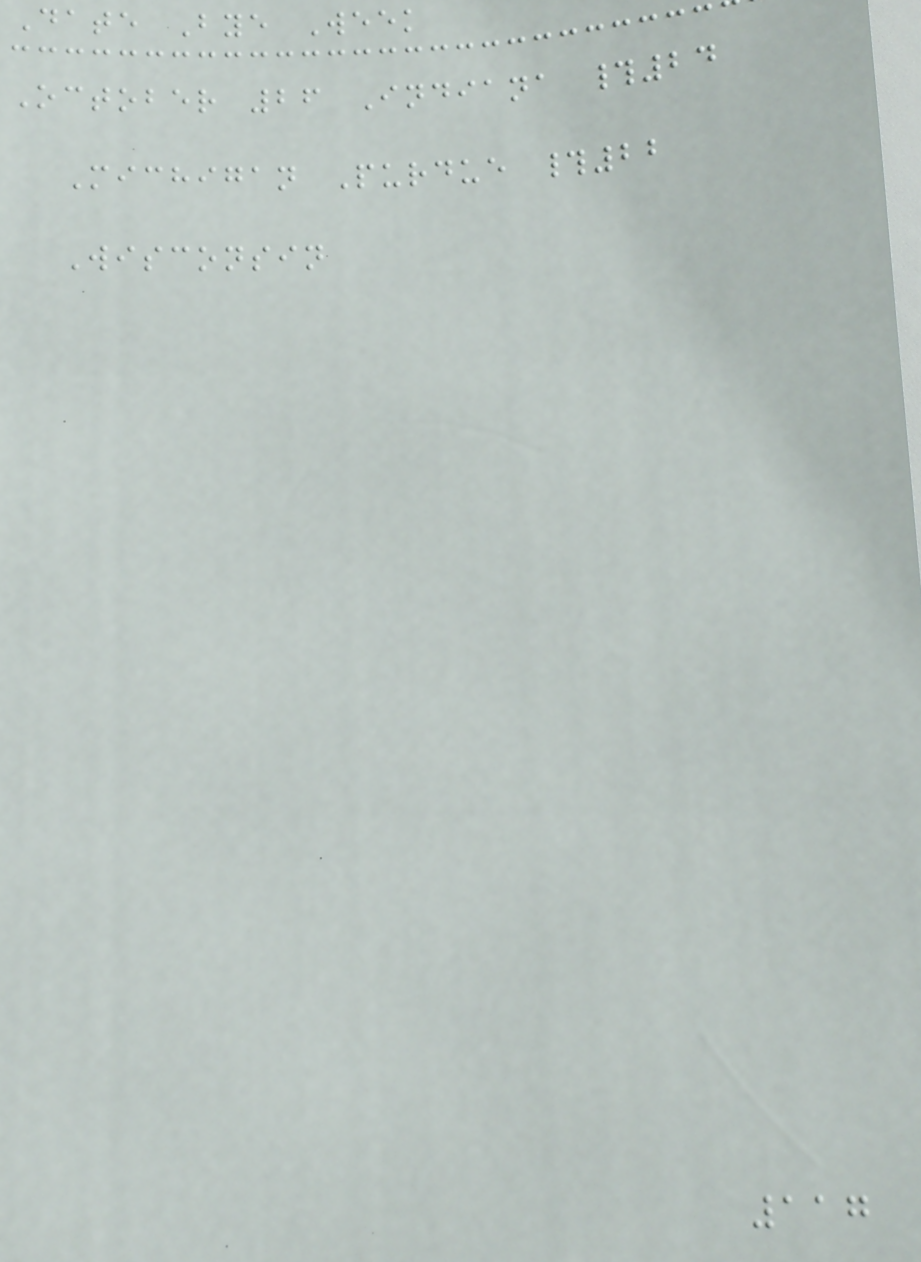Date Bye Week
October 26 Indiana #24
Michigan Purdue #22
Wisconsin
117
